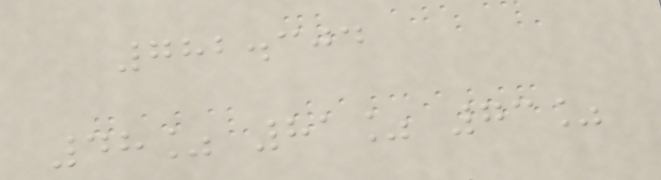782.304
48% 81% 73%
